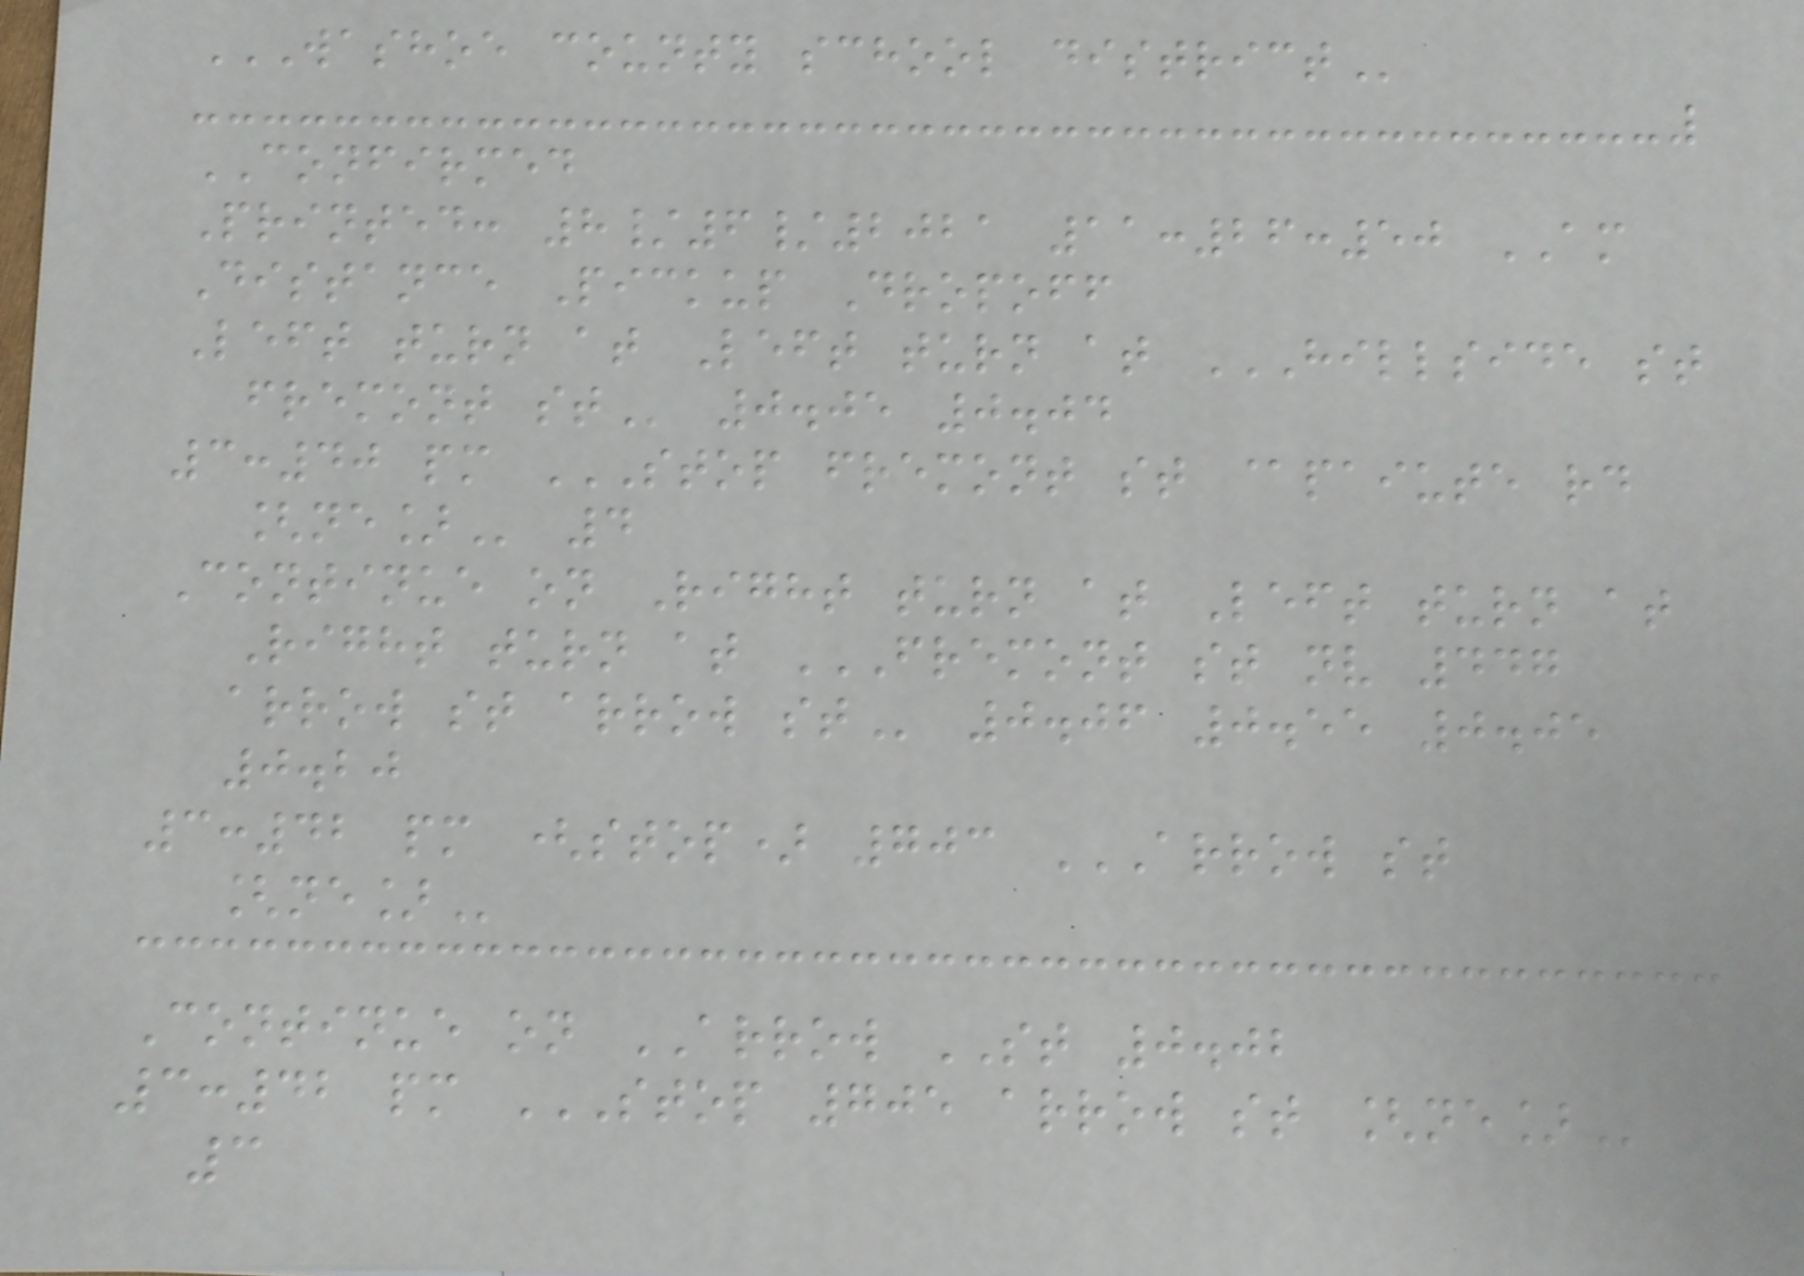WASHOE COUNTY SCHOOL DISTRICT
CONFIRMED
Printed: 8/6/2021 11:26:50 AM
Distance Pickup Dropoff
Left turn at Left turn at HILLSIDE ST
FREMONT ST 0.05 0.04
3:40 pm STOP FREMONT ST @PAIUTE RD
[NE] 4
Continue on Right turn at Left turn at
Right turn at FREMONT ST NV 447
ARROW ST ARROW ST 0.06 0.55 0.05
0.20
3:42 pm (stop) 703 ARROW ST
[NE]
Continue on ARROW ST 0.02
3:42 pm STOP 705 ARROW ST [NE]
3
